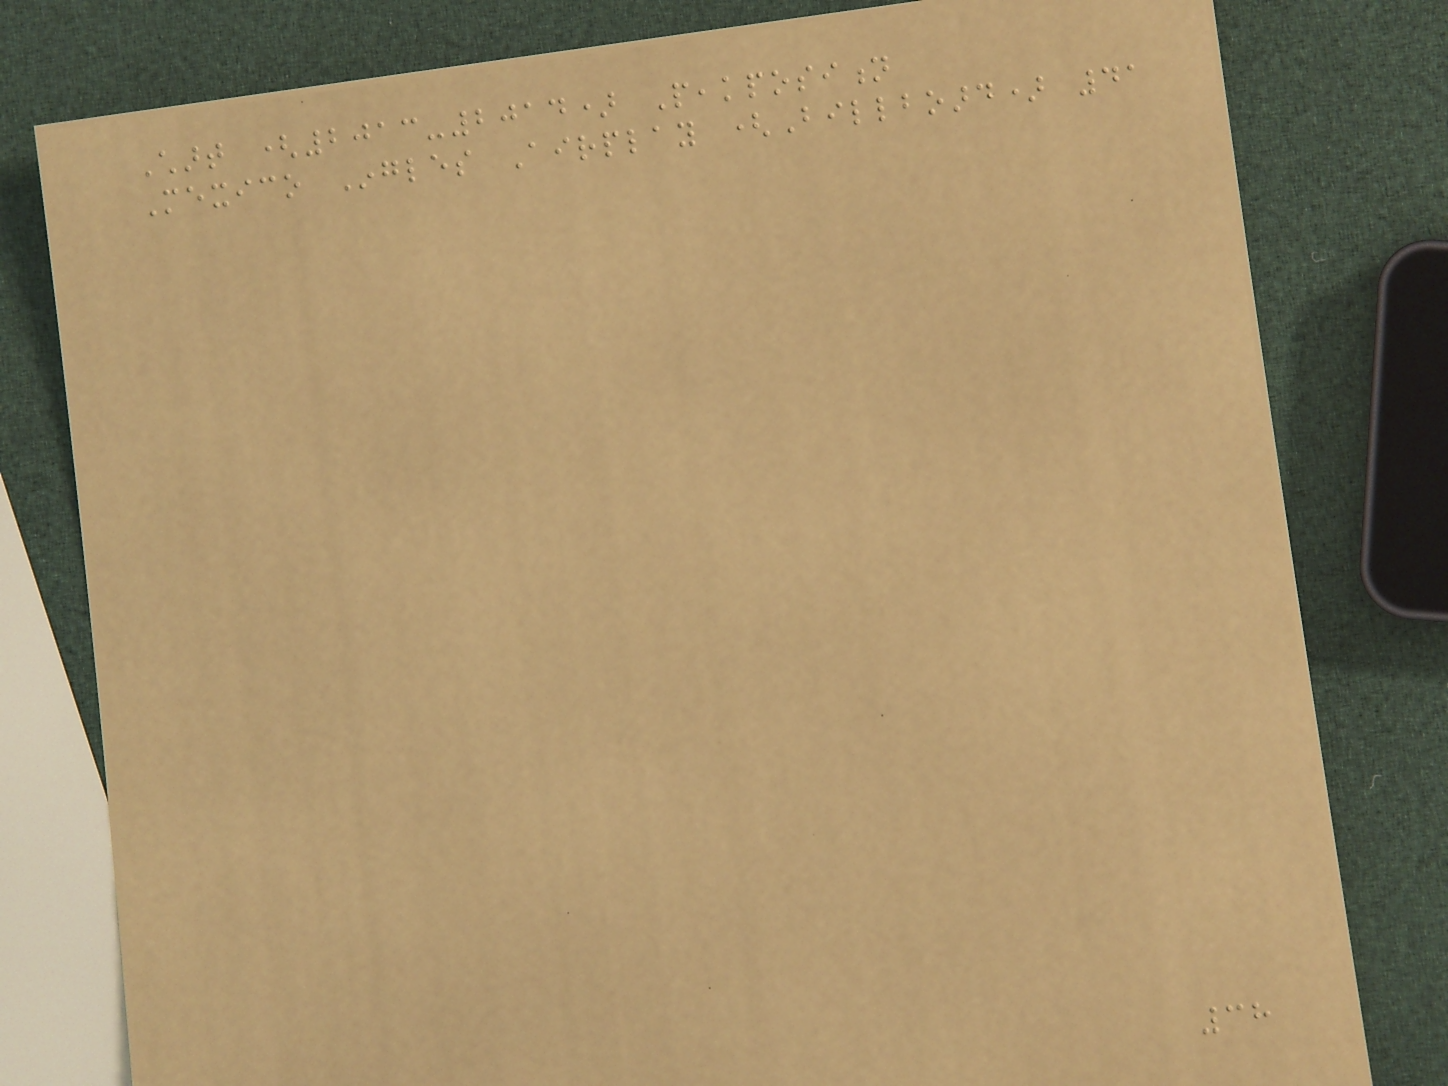Chart (2013-2014) Peakposition
Mexico Ingles Airplay (Billboard) 41
38
